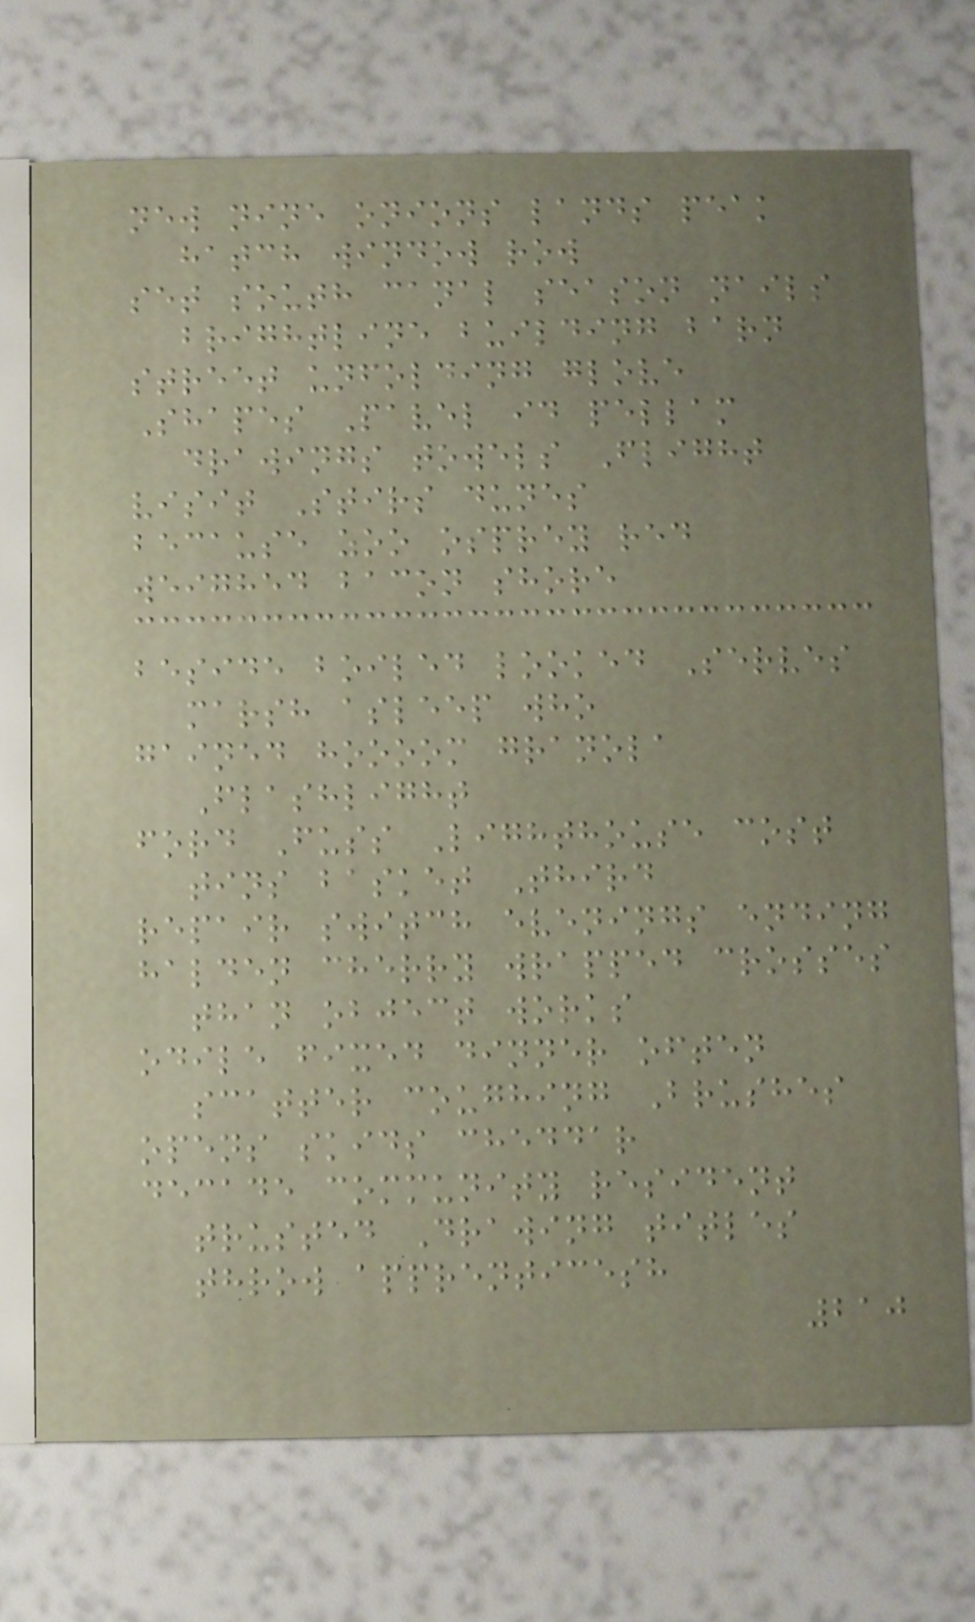new nine onions lands peak
hatch window row
set south canal season nails
brightline building barn
street unfolding glove
Shapes Pavel id pellam
drawings towels Flight
visit Stirs dunes
because zoo osprey red
weighed bacon shore
beside boiled looked Serves
marsh asleep who
gained hoooom granola
Flashlight
ford Fuss Lighthouse cost
tins basket Third
repair switch evenings ending
halden cherry wrapped crosses
than object works
odile fixed dinner often
scatter coughing Brushes
opens skids cheddar
decade community resident
trusted Drawing titles
throw apprenticesh
210
